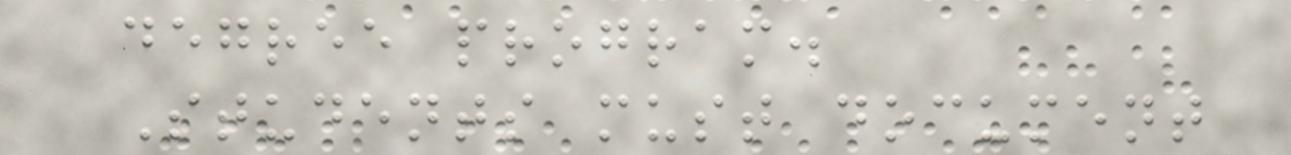degree program.
Students must document
